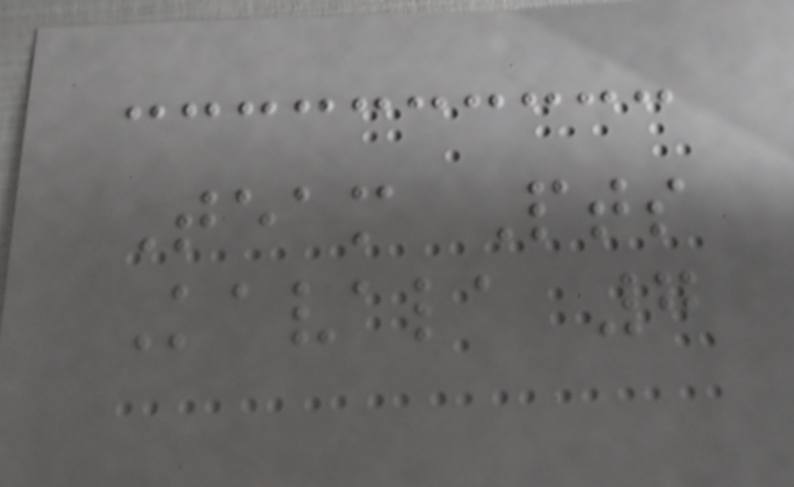Team Pts
Kavala 7
